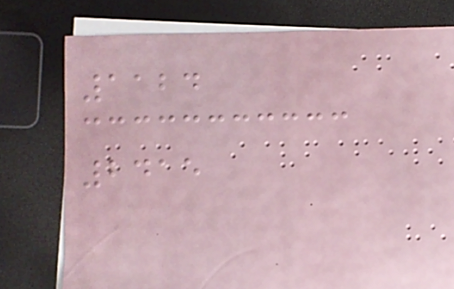1124
2415
